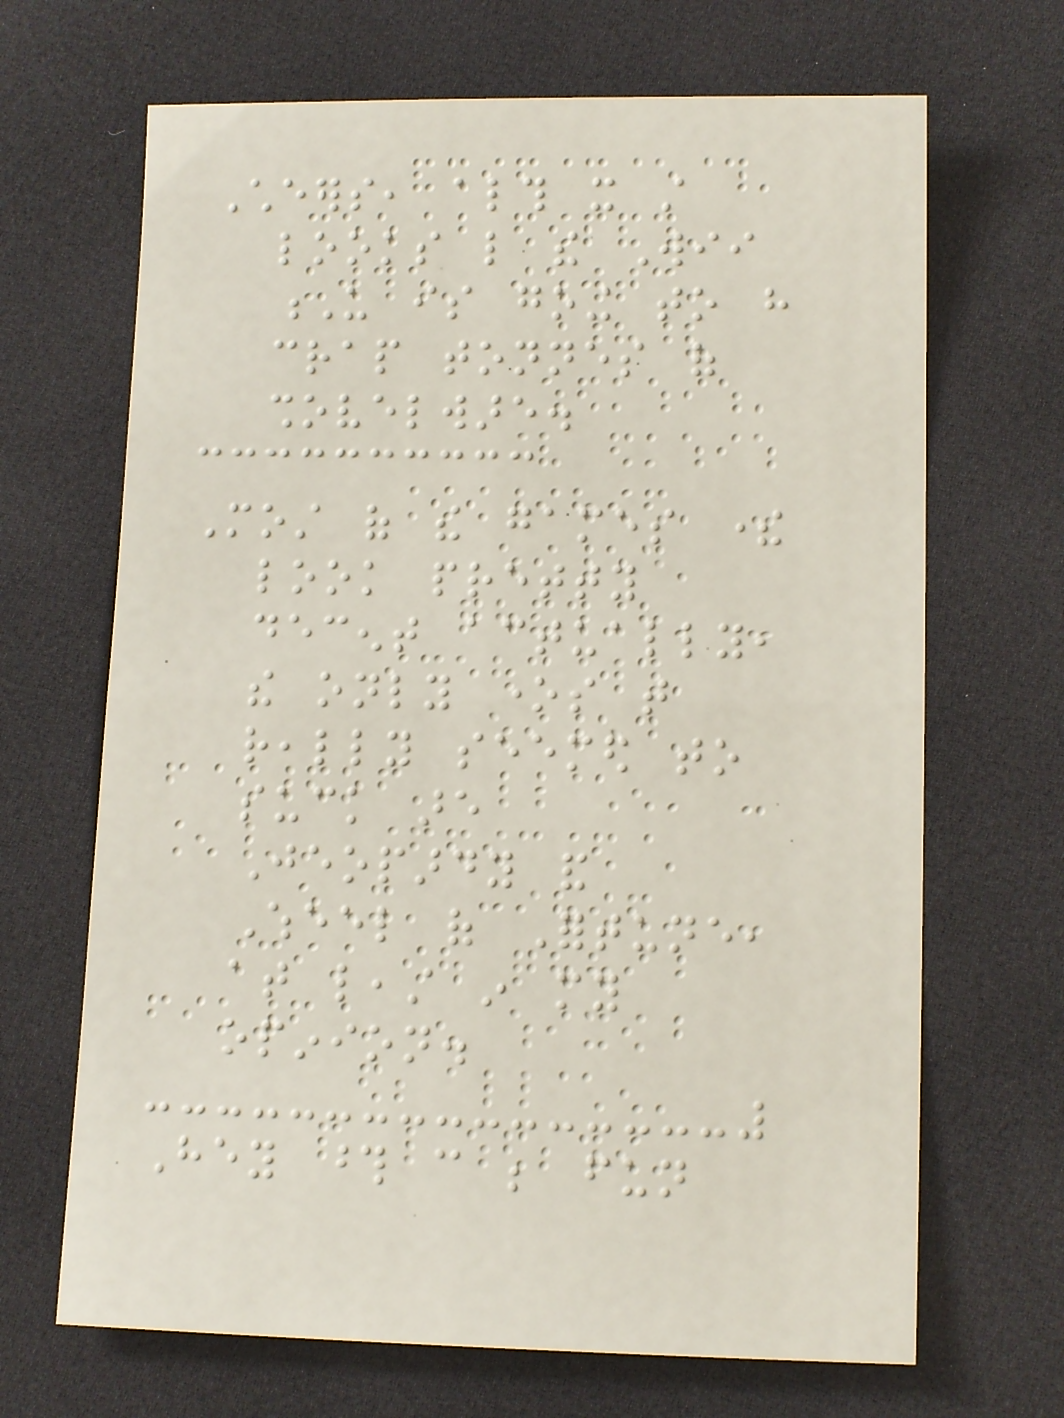Cheers, although it still
looks like the Wii
U is going to have
crap tonnes of
shovelware.
Most of the games there
look pretty
decent actually,
the only ones that
really seemed to
suck are
Jeopardy and
Wheel of Fortune,
at least in my
opinion.
Hey those can be fun
